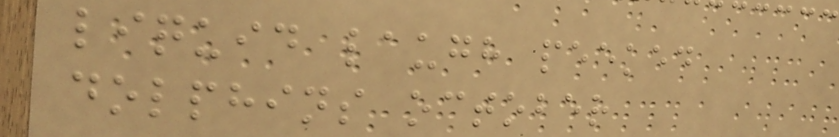liquid laugh peeked
dolphins october
